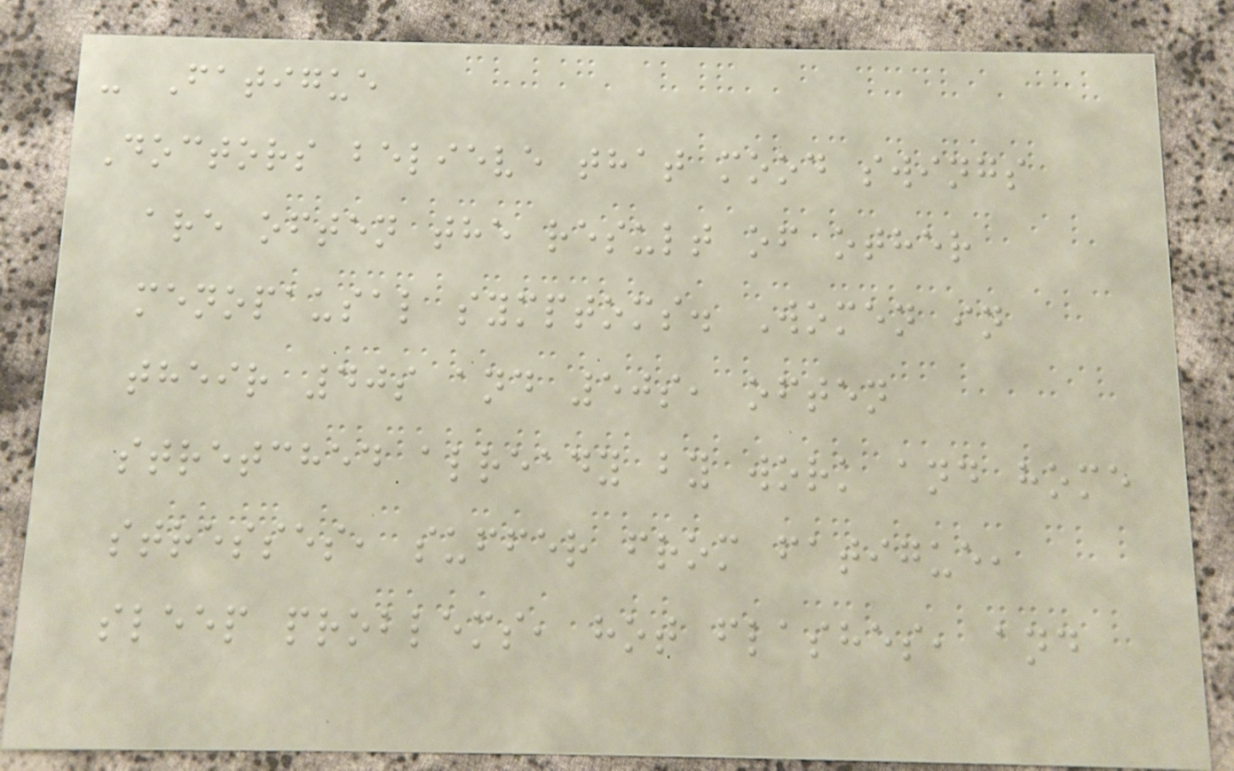- Fatigue
Doctors believe that mood swings
are often the result of other
menopausal symptoms. Women in
their 40s and 50s, often
stretched already by work and home
stresses, suffer from fatigue,
sleep problems, hot flashes, and
